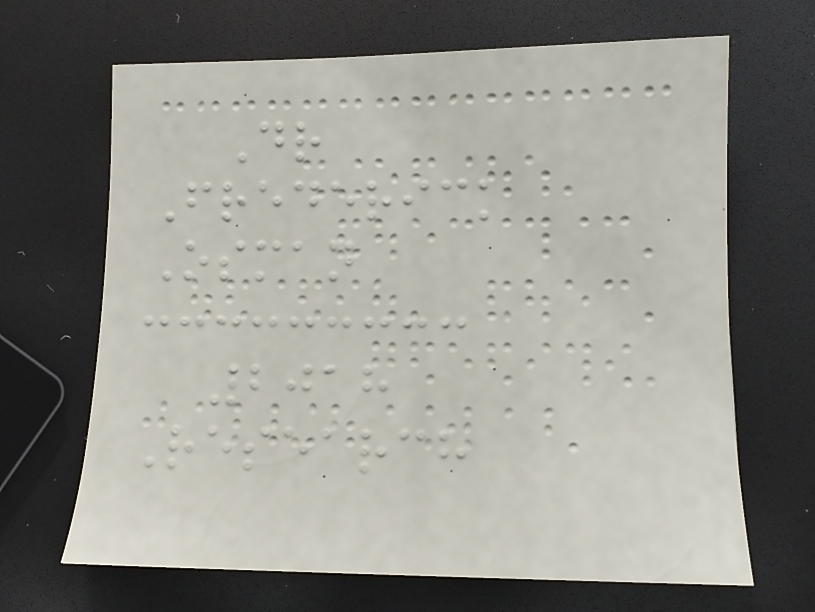Dr
Frederick
Osman
2018
Research
